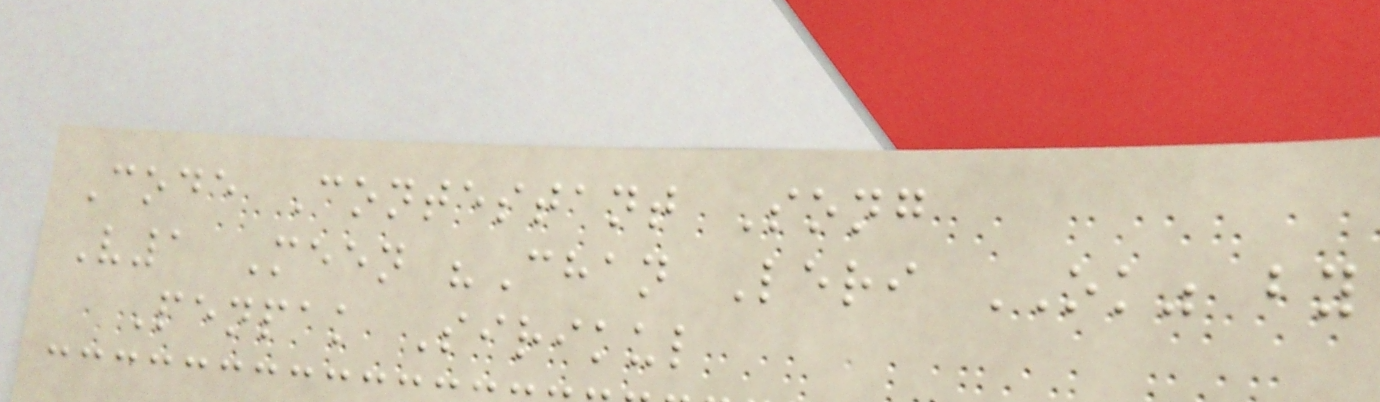Code Contestant Song
V1 Meen "Chan Leri OK" by
Penpak Sirikul
